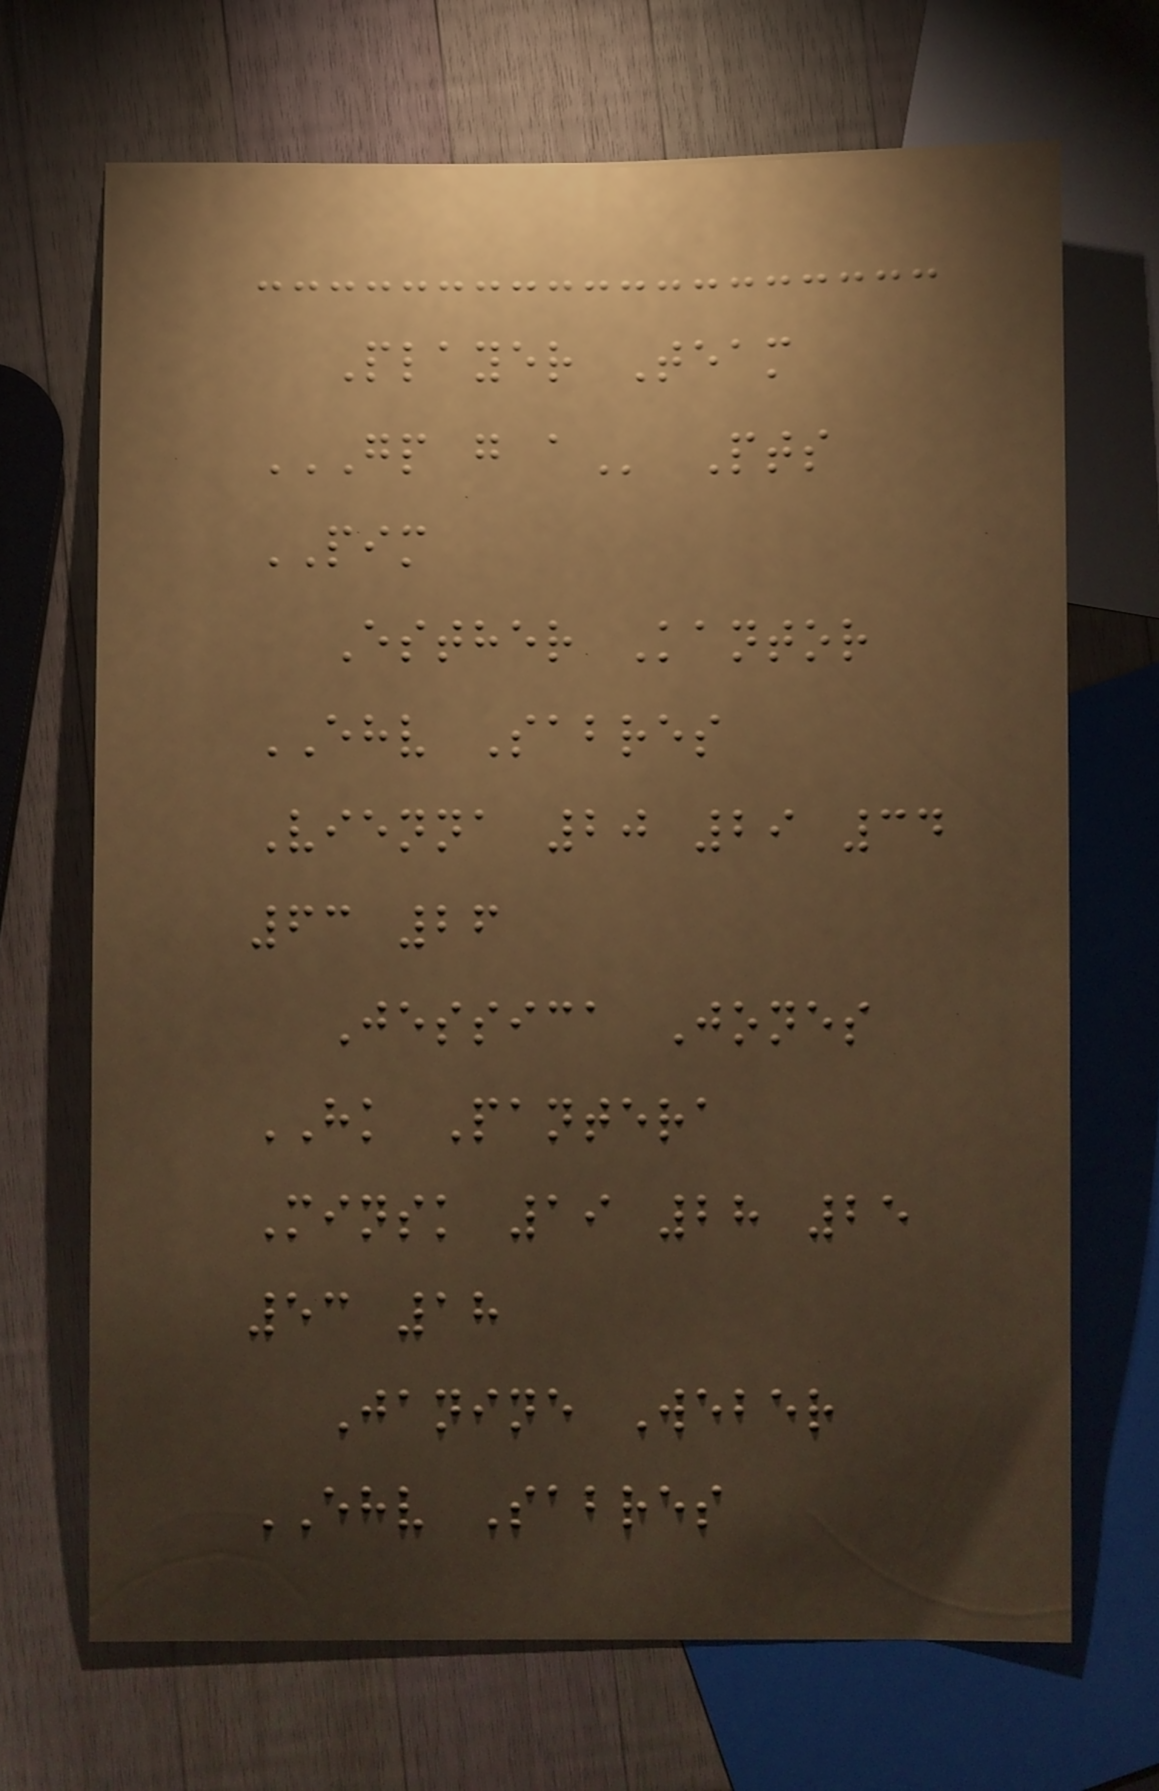Player Team
GP G A Pts
PIM
Esther Kantor
EHV Sabres
Vienna 20 29 34
63 26
Jessica Jones
HK Pantera
Minsk 19 28 25
53 18
Janine Weber
EHV Sabres
